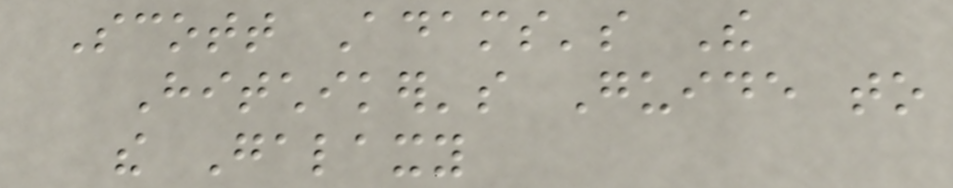Scott Adams's The
Hitchiker's Guide to
the Galaxy
